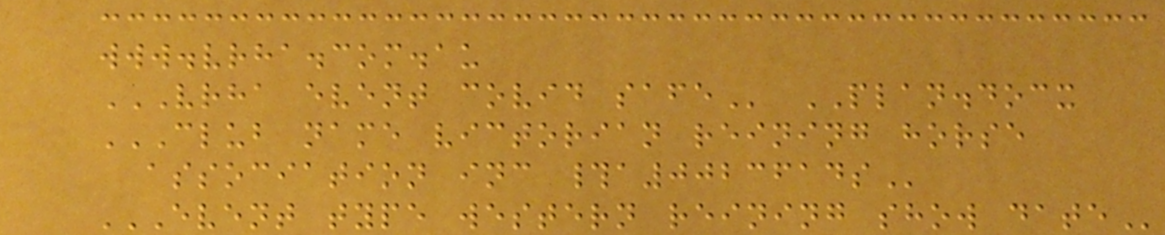www.vrha.com.au
VRHA EVENT COVID SAFE PLAN.docx
CLUB NAME VICTORIAN REINING HORSE
ASSOCIATION INC #A0023614S
EVENT TYPE WESTERN REINING SHOW DATE
